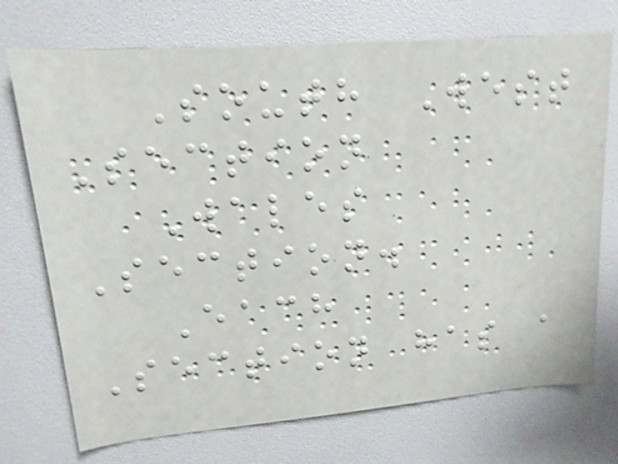South West
Section
Wales
Section.
Each
Section has a
